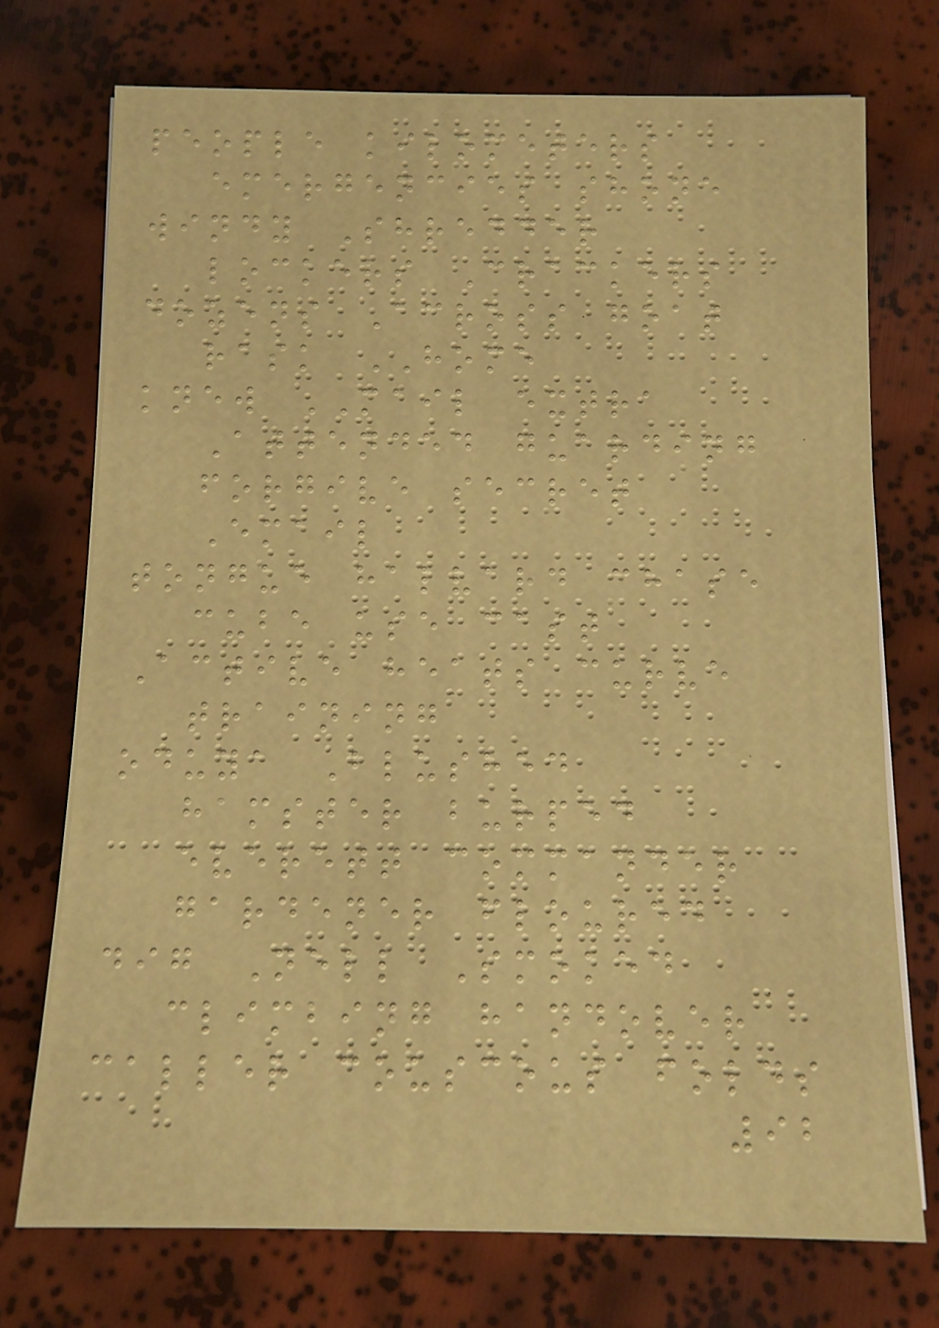people kilometers
emergencies shone
windy Shredder
lockers Crackers
dozens Across goat
rask HOME
knew MAIL extra
Attended guarding
forgive secret
Email
tongue halvard chase
cube use cast
Active heats curve
training
oduya Blushed
hamster burped
everett commander
gardener floured
dig Nell Smoked
climbing handover
caller couscous folds
92
